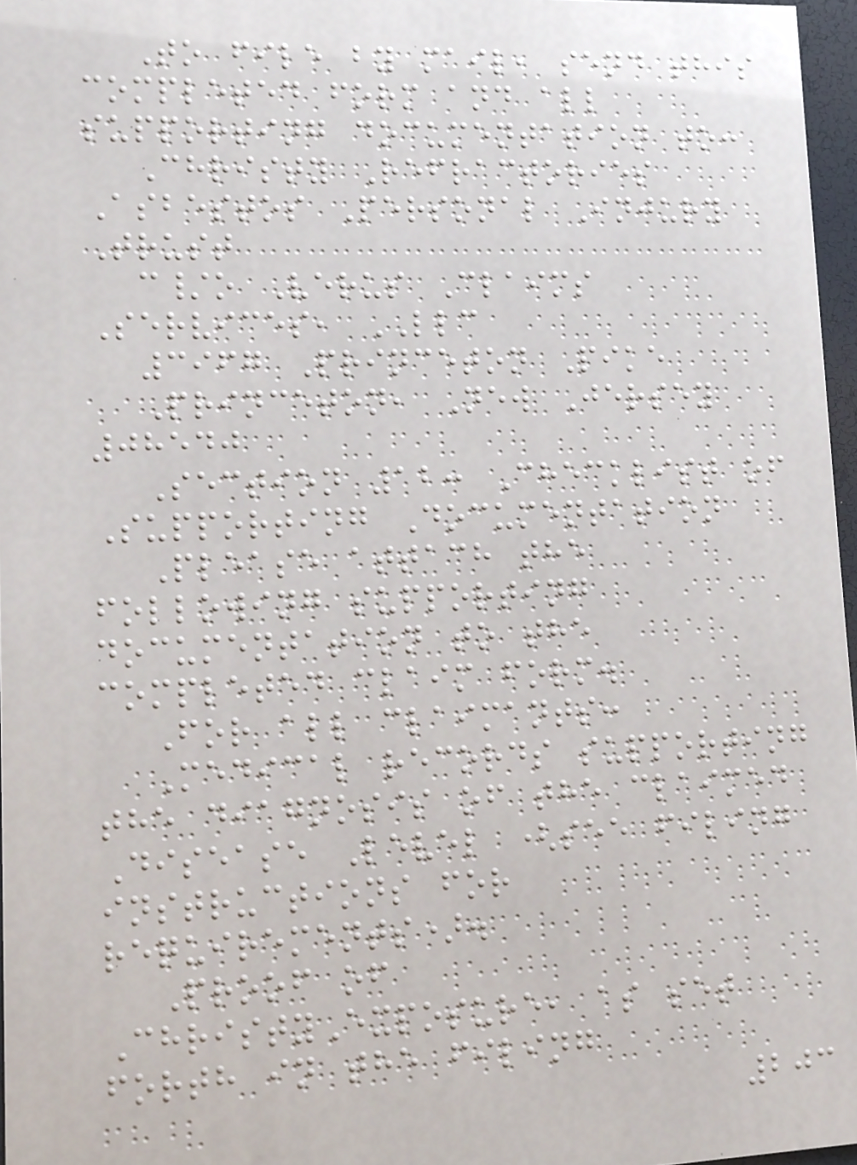To file by mail, send this
completed form and all
supporting documentation to:
Christy Refractories
Asbestos Personal Injury
Trust
c/o Verus Claims
Services, LLC
3967 Princeton Pike
Princeton, New Jersey
08540
Section 12: Checklist of
Supporting Documentation
Please attach the
following supporting
documentation to the
completed claim form.
For all claimants:
Medical records supporting
the diagnosis of the claimed
Disease Level (see filing
instructions for
requirements).
Proof of
ChristyExposure, as set
forth in the filing
203
